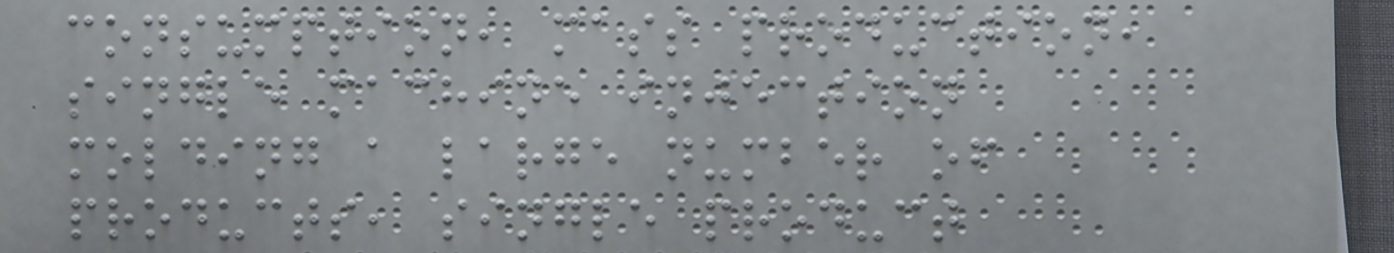consumption, mass production,
single machine injection
molding a large number of
products, single product
